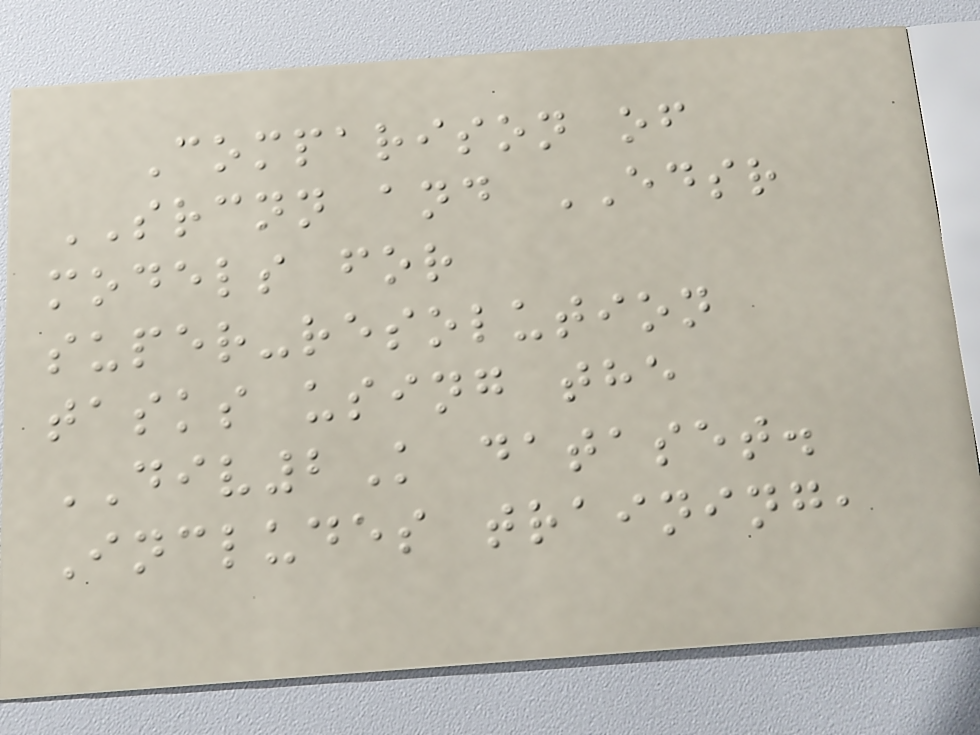Comparison of
SRCNN and EDSR
models for
super-resolution
tasks using the
DIV2K dataset.
Includes training,
